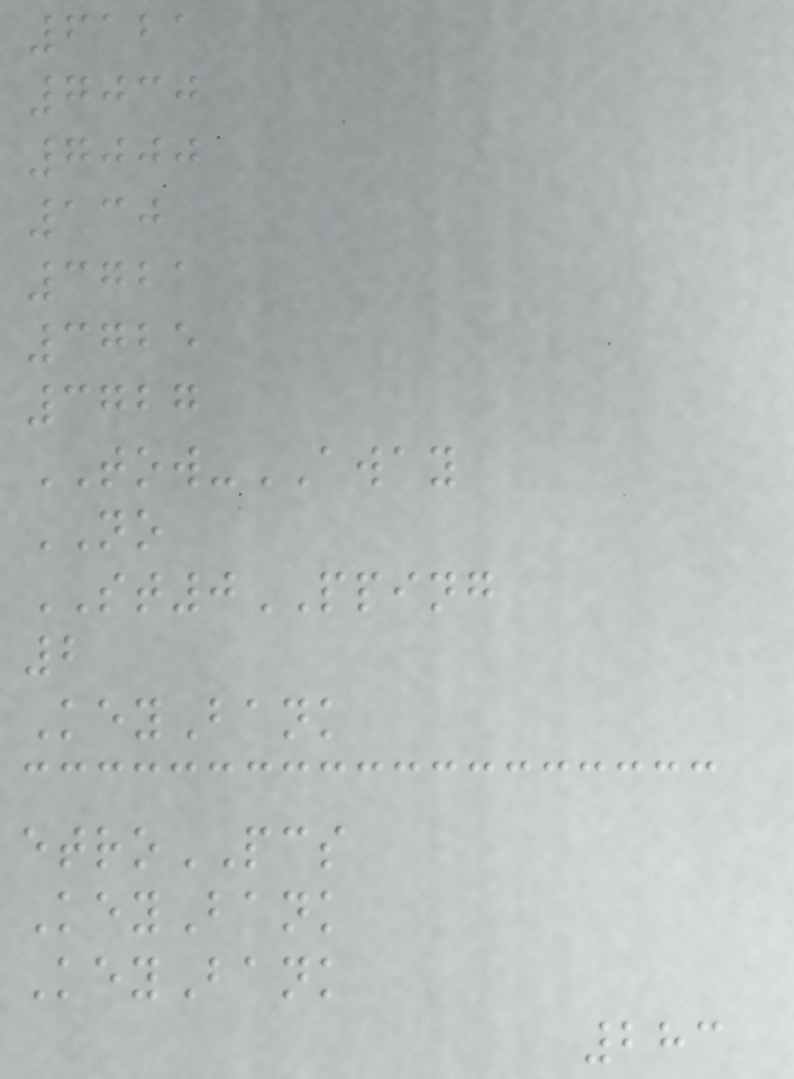6121
7030
7000
130
3721
3725
3727
TOW-AWAY
NO
ST0PPING
2
KeyBank
etroPCS
KeyBank
KeyBank
283
